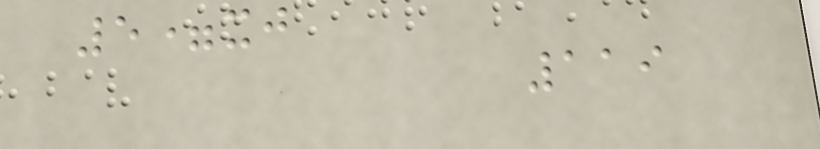5=xj
119
